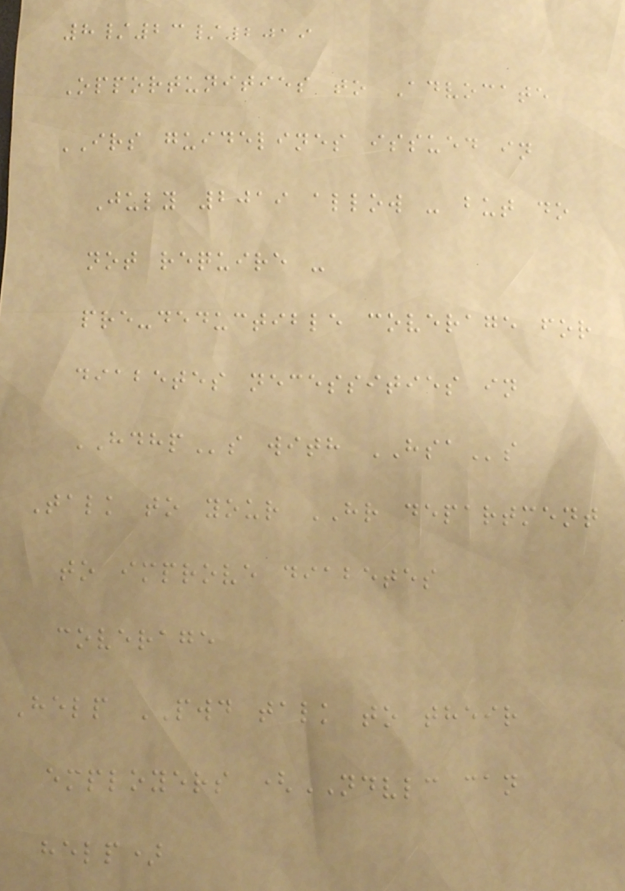8/23/2019
Opportunities to Advocate
IRS guidelines issued in
July 2019 allow - but do
not require -
pre-deductible coverage for
diabetes necessities in
HDHPs with HSAs
Talk to your HR department
to improve diabetes
coverage
Help PWD talk to their
employers (NDVLC can
help)
